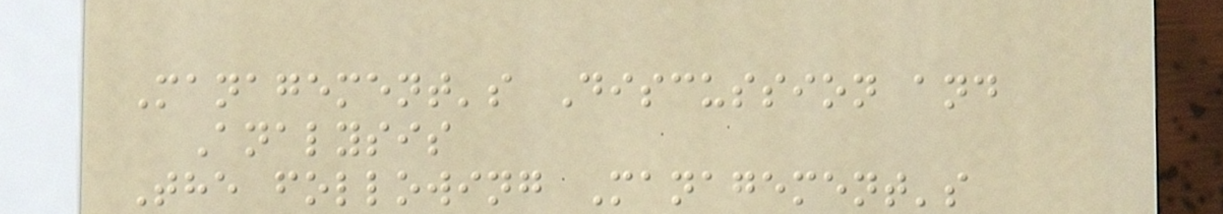Management's Discussion and
Analysis
The following Management's
